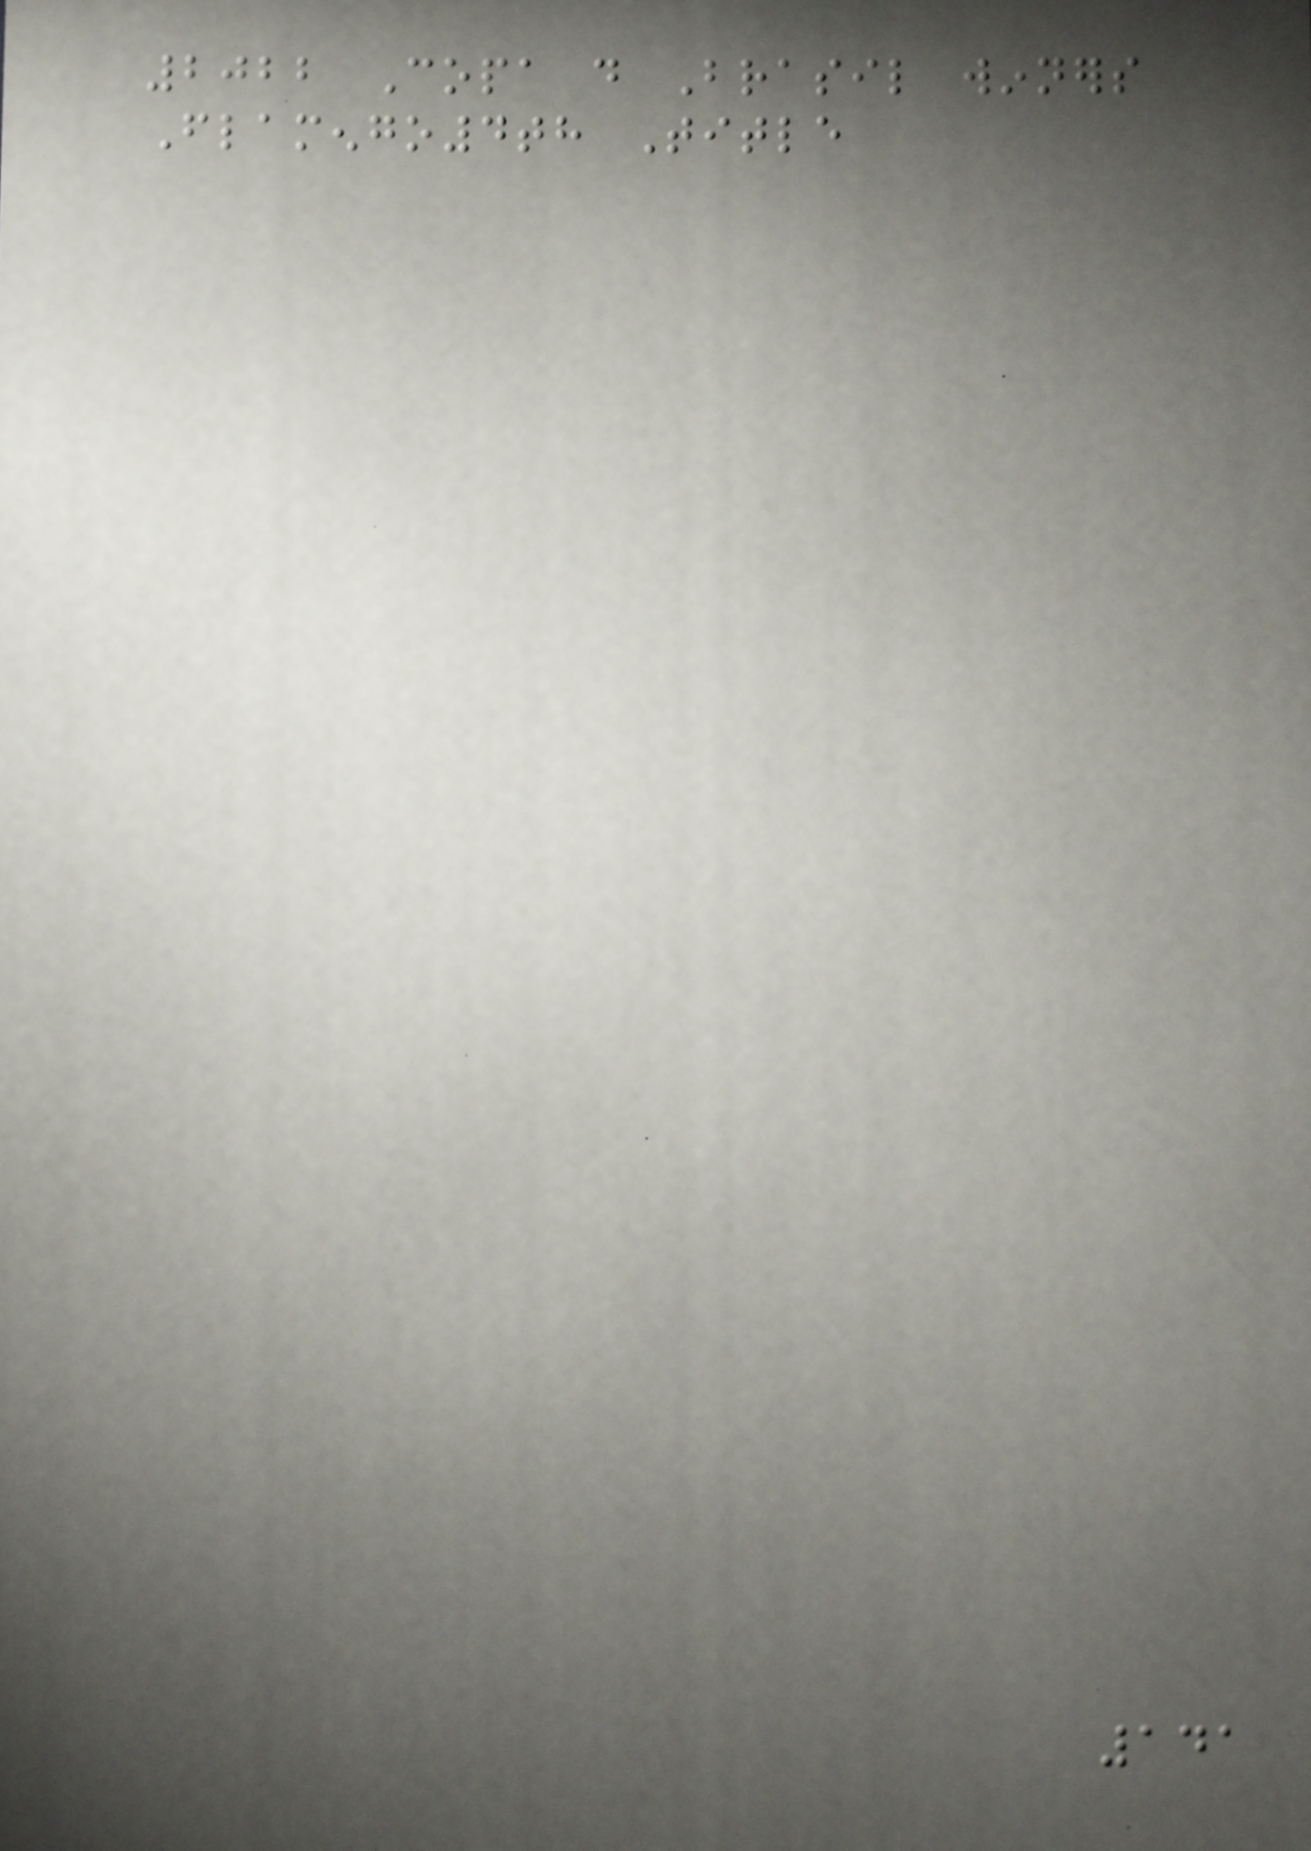2022 Copa do Brasil winners
Flamengo4th Title
141
